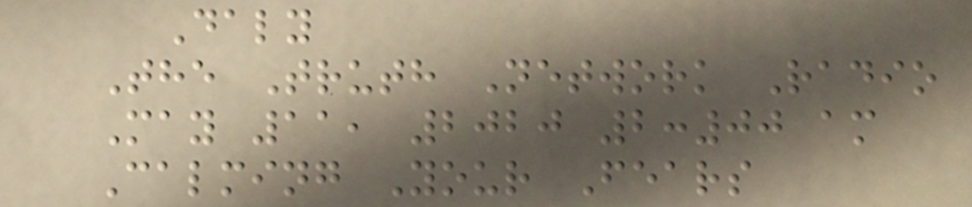Daly
The Truth Network Radio
May 11, 2020 2:00 am
Calming Your Fears
